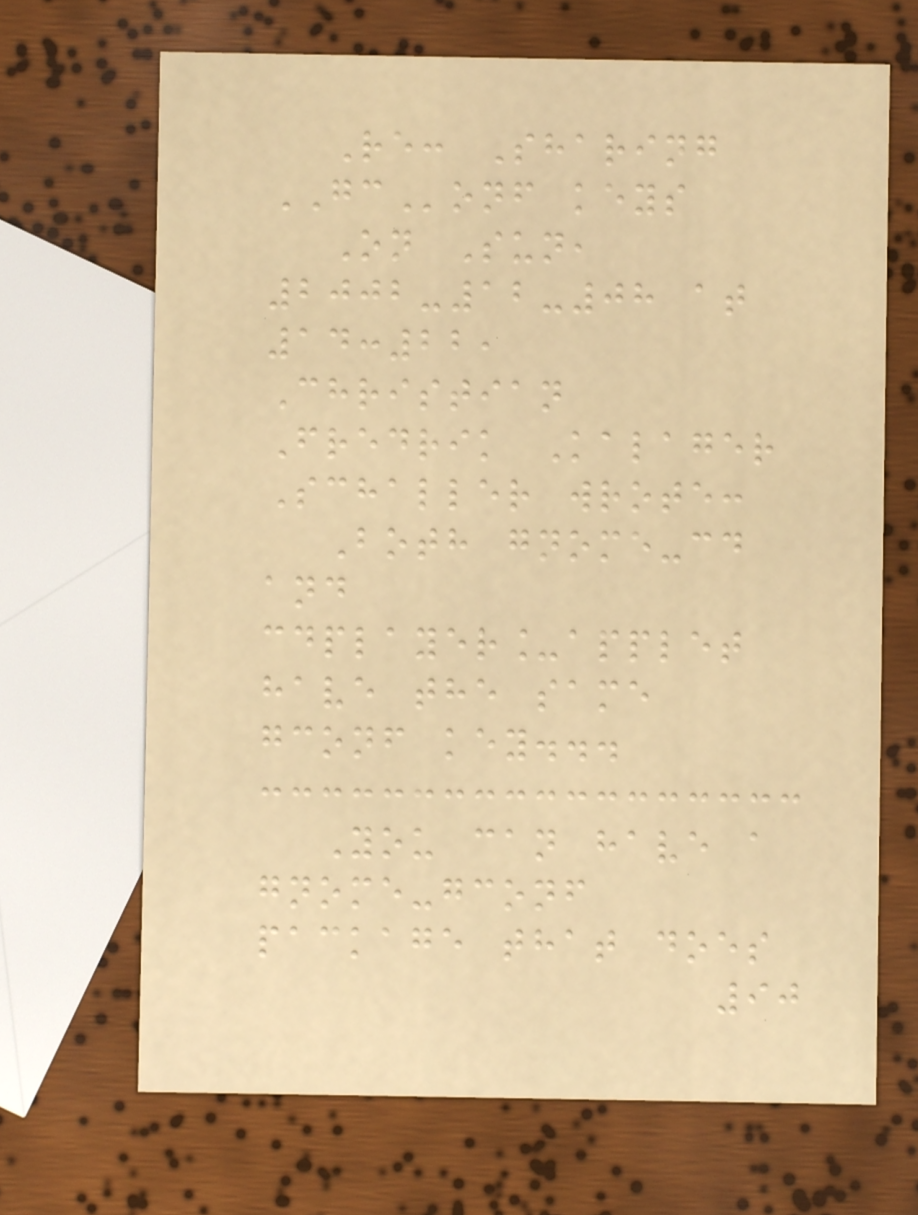Re: Sharing
GConf keys
On Sun,
2002-12-08 at
14:22,
Christian
Fredrik Kalager
Schaller wrote:
Both gnome-cd
and
cdplayer_applet
have the same
gconf key...
You can have a
gnome-gconf
package that does
90
